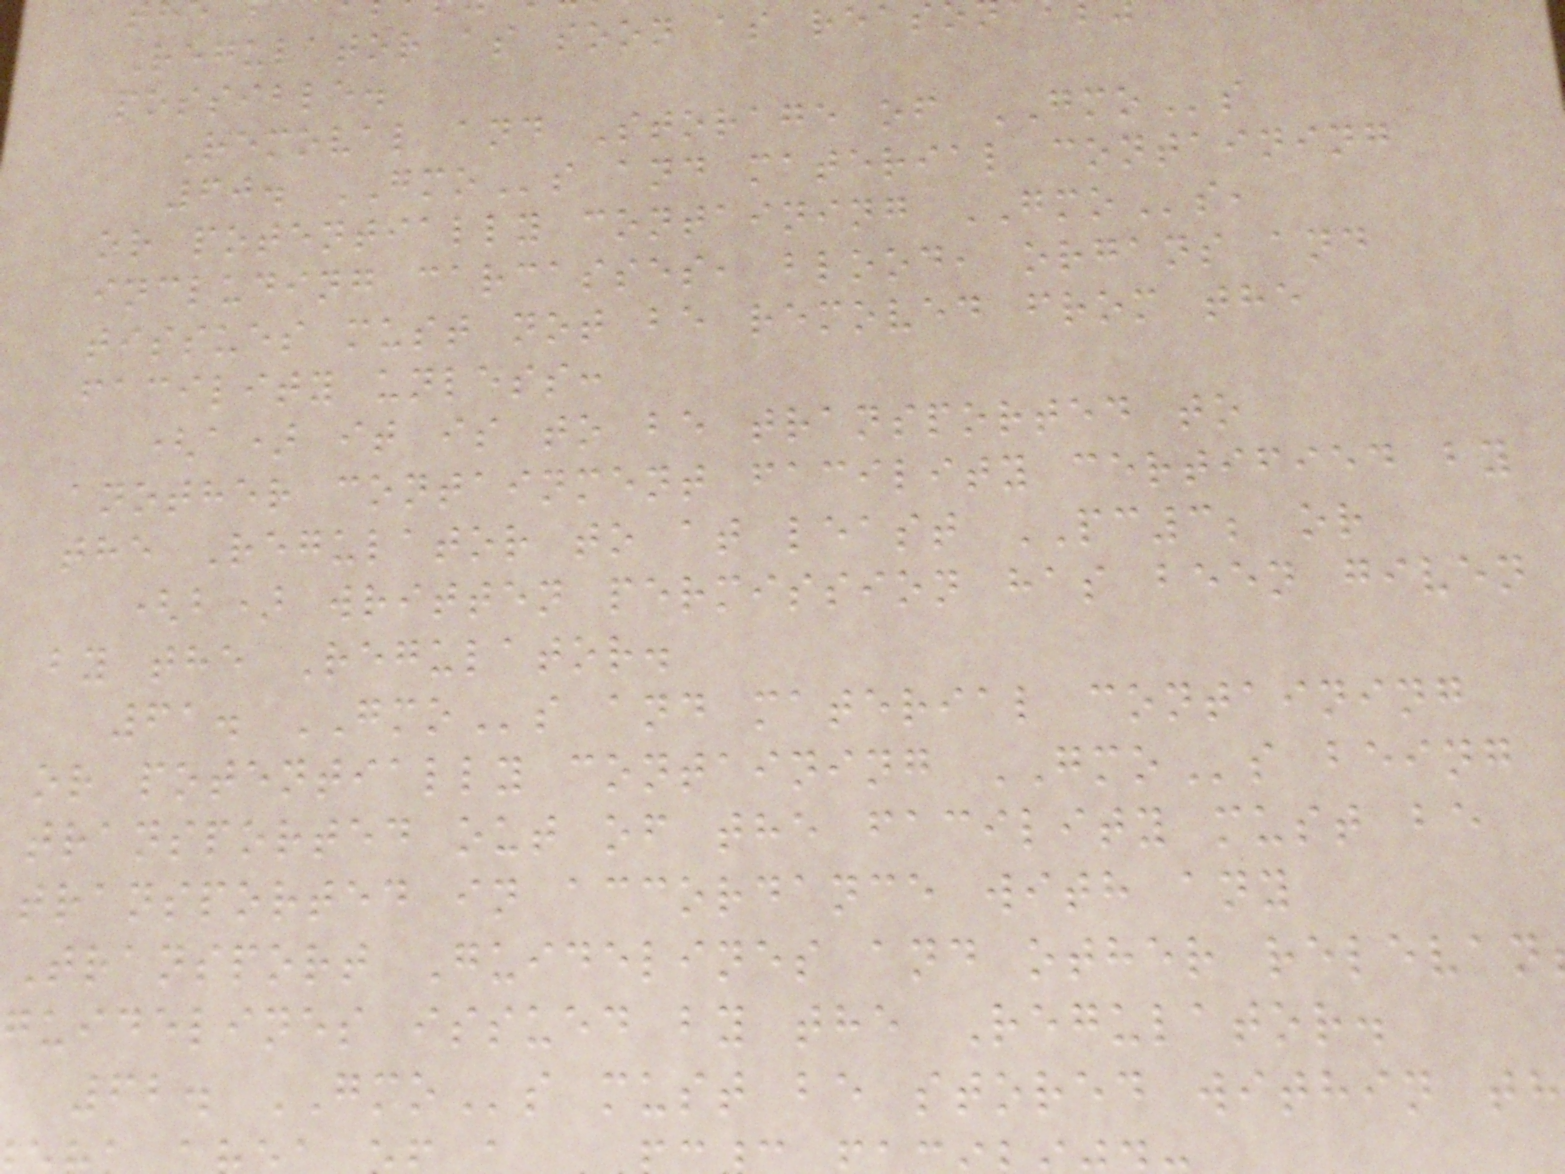Regulator as soon as reas
possible.
Removal and Storage of GMOs
60. GMOs and material containing
or potentially containing GMOs,
including carcasses, blood, organs and
tissues must not be removed from the
facility unless:
(a) it is to be transported to
another containment facility certified by
the Regulator to at least PC3; or
(b) written permission has been given
by the Regulator.
61. GMOs and material containing
or potentially containing GMOs being
transported out of the facility must be
transported in accordance with any
Transport Guidelines and other relevan
guidelines issued by the Regulator.
62. GMOs must be stored within th
